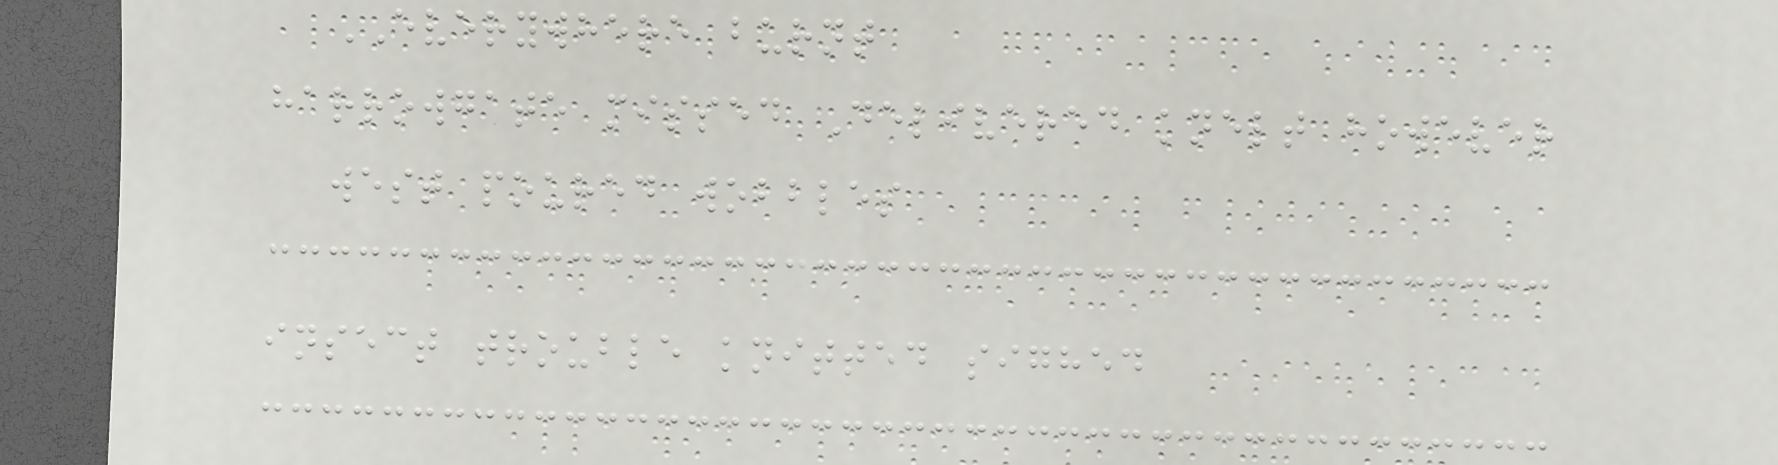EVERYWHERE burnt
harrowgate missed Delivered knelt however
west poured wobbles
insect trouble knitted sighed
